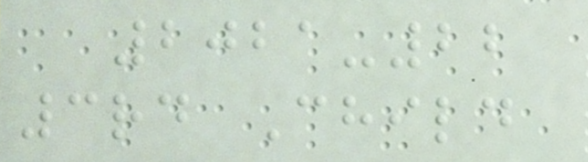2021-22
3rd Child
